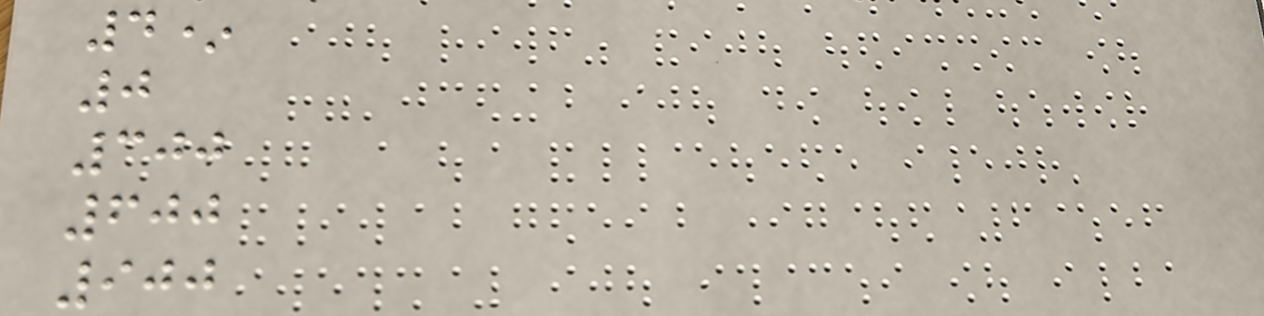4*
0
300
600
900
